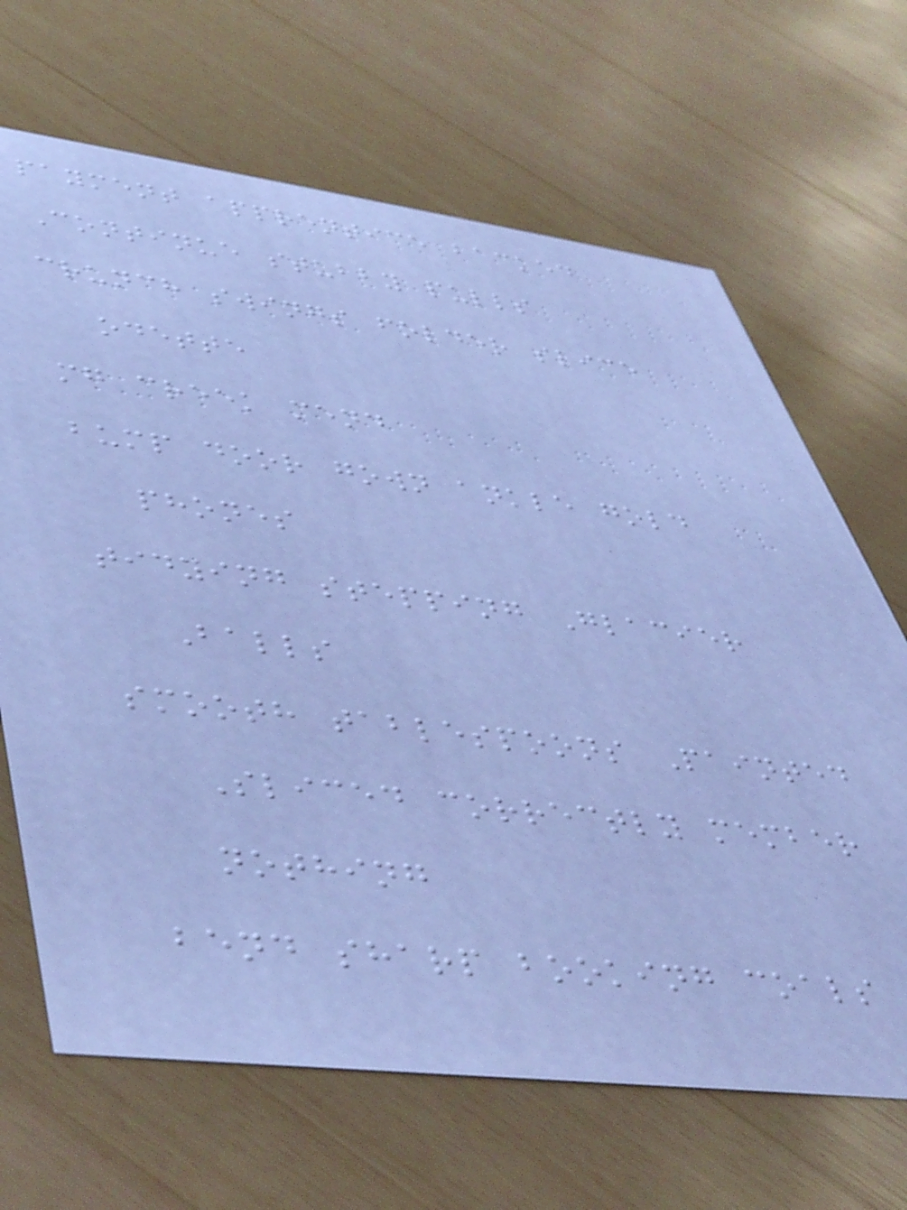payment apprentice backed
Continue stubby pulls
crunch swings folder slice
odette
mg creek mend
bump door gown ankle gold
phones
tidying stepping Glacier
Balls
smooth tablespoons Painted
Sliced correctly member
nothing
bend sharp booking coals
